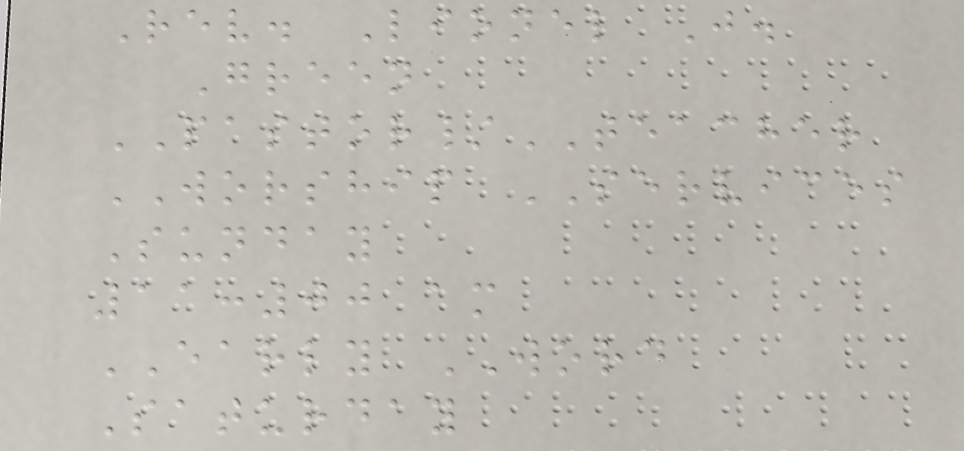Rev. Lionel J.
Green
PASTOR/TEACHER
WORSHIP SERVICES
Sunday
11:00 am
EARLY WORD
Saturday
